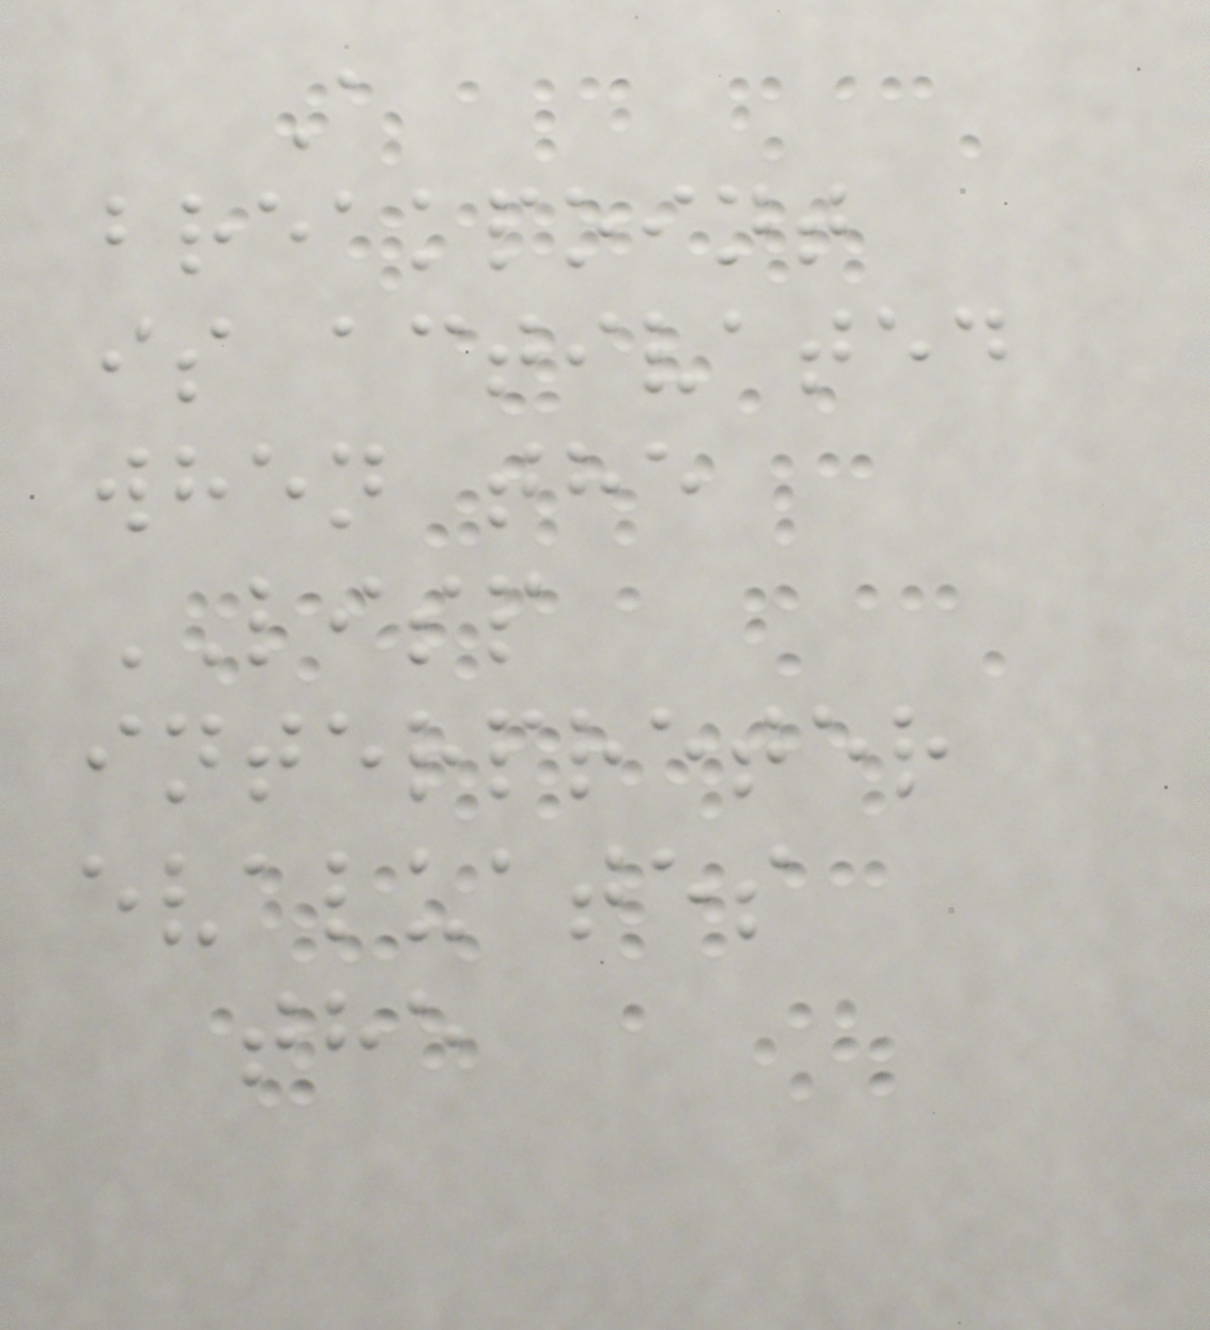A
breakpoint
is activated
when the
LISP
interpreter
evaluates
the
